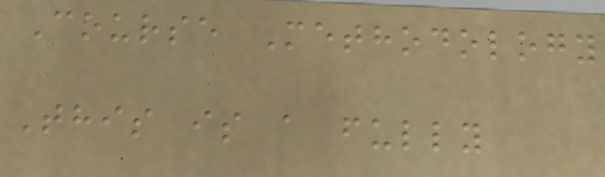Course Methodology
This is a fully
